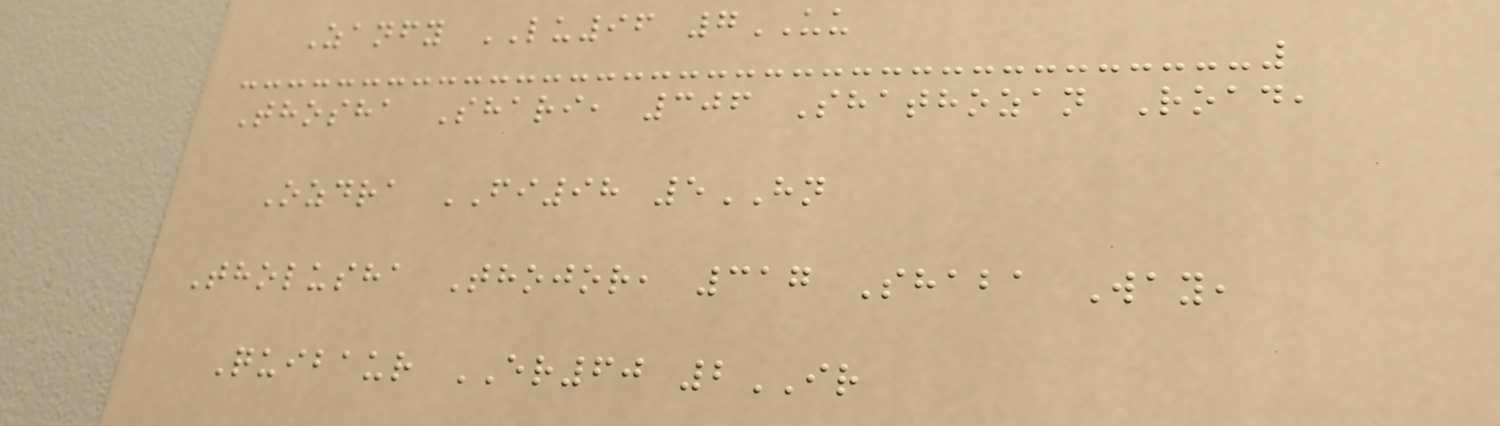Zanfy LU96 7UU
Thosha Shari, 306 Shathozan Road,
Ozdra FI98 5HN
Tholusha Thojor, 317 Shaba Way,
Quibaur ER60 2IR
